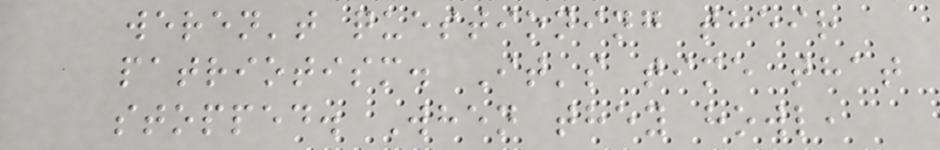weren't questioning their
patriotism. It's time that
stopped. When they howl,
